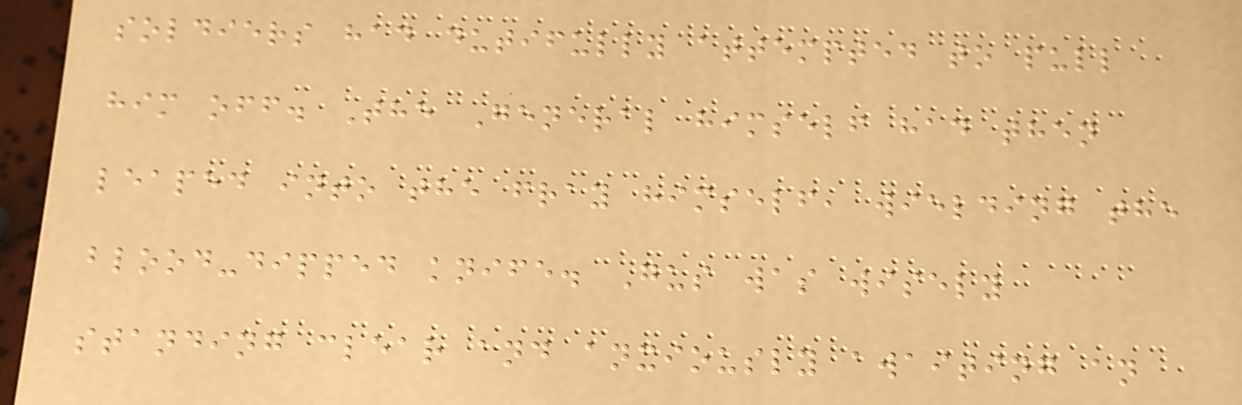soldiers had dutifully attempted to pull
him off. The General himself had then
leaped into the fray himself, wielding the
blood-dipped knife. Gus was wisely
standing clear and anxiously awaiting an
